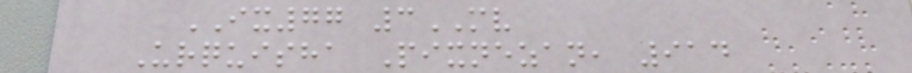IX77 3MV
Urquisha Pixnezan, 914
